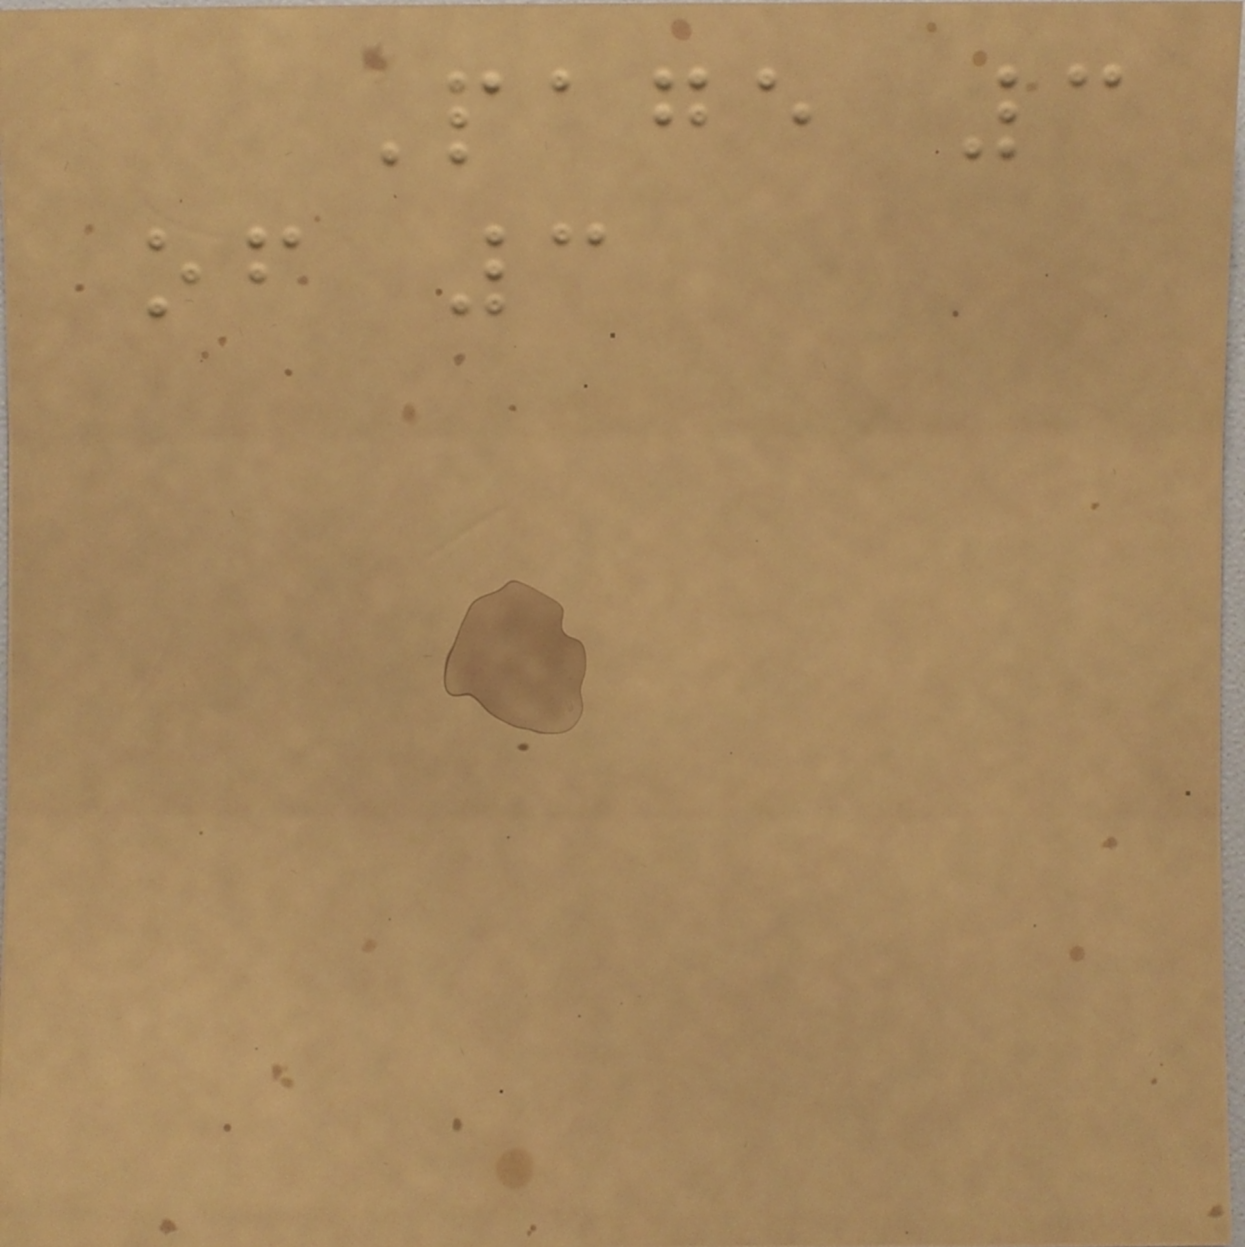Page 3
of 3
